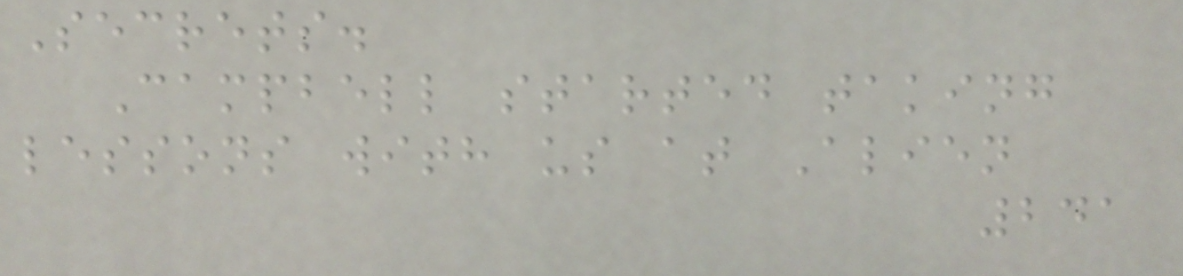Secrets.
Campbell started taking
lessons with us at Alien
241
